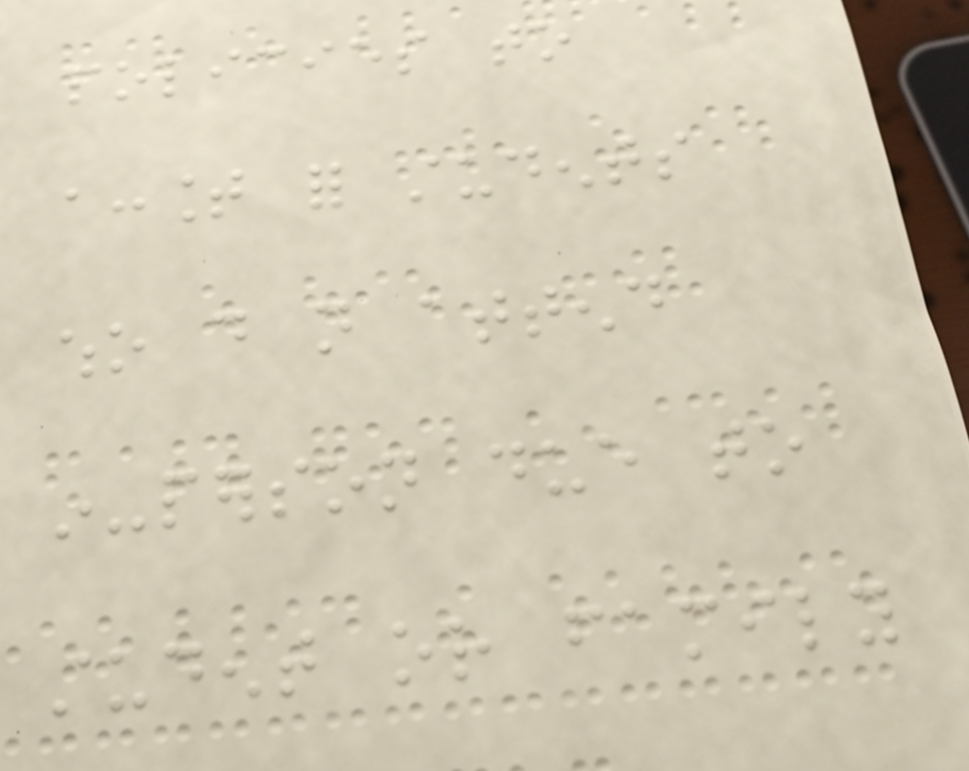policies to
account for students
who do not attend
in-person due to
student or family
